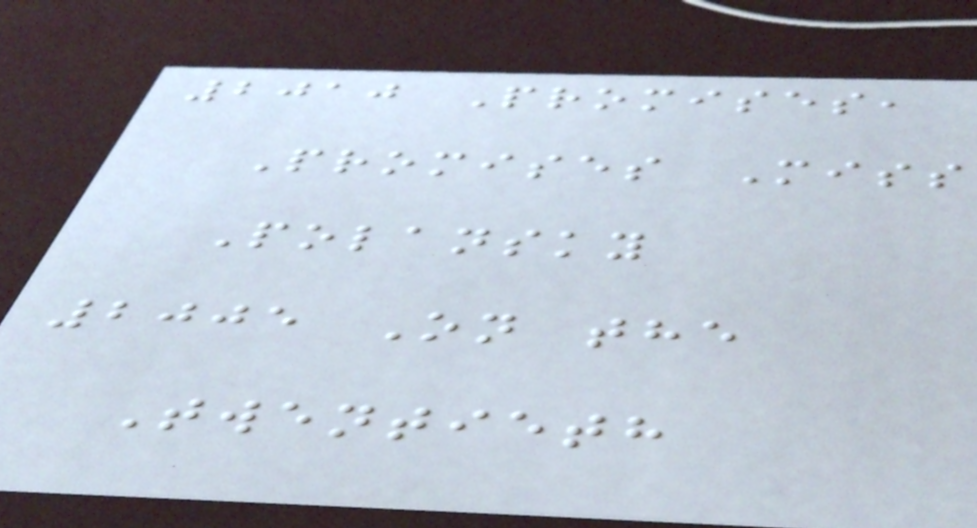2010 Promises,
Promises Miss
Polansky
2005 On the
Twentieth
